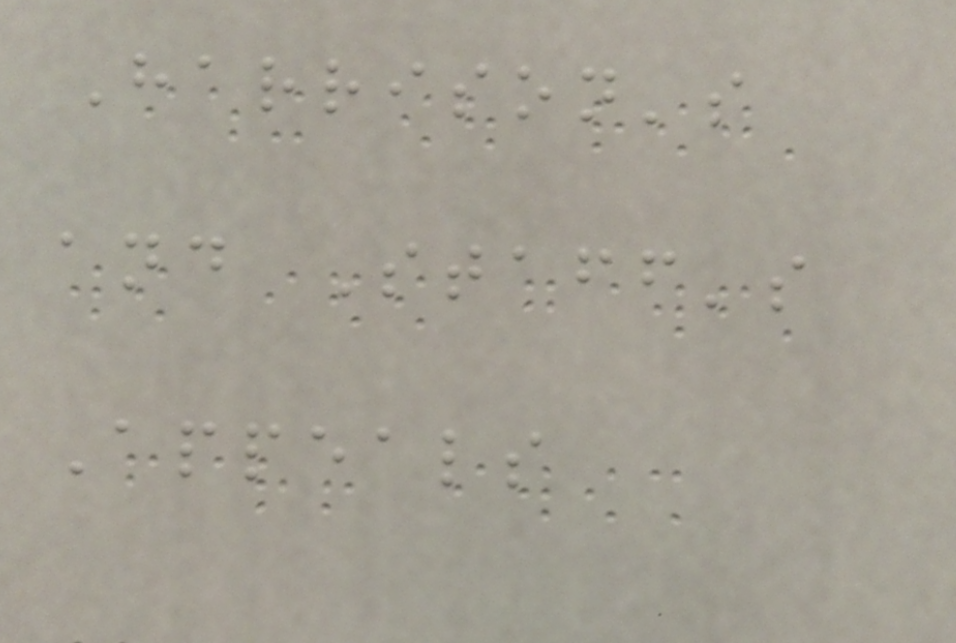Harrison's
and Staff's
Appeals
